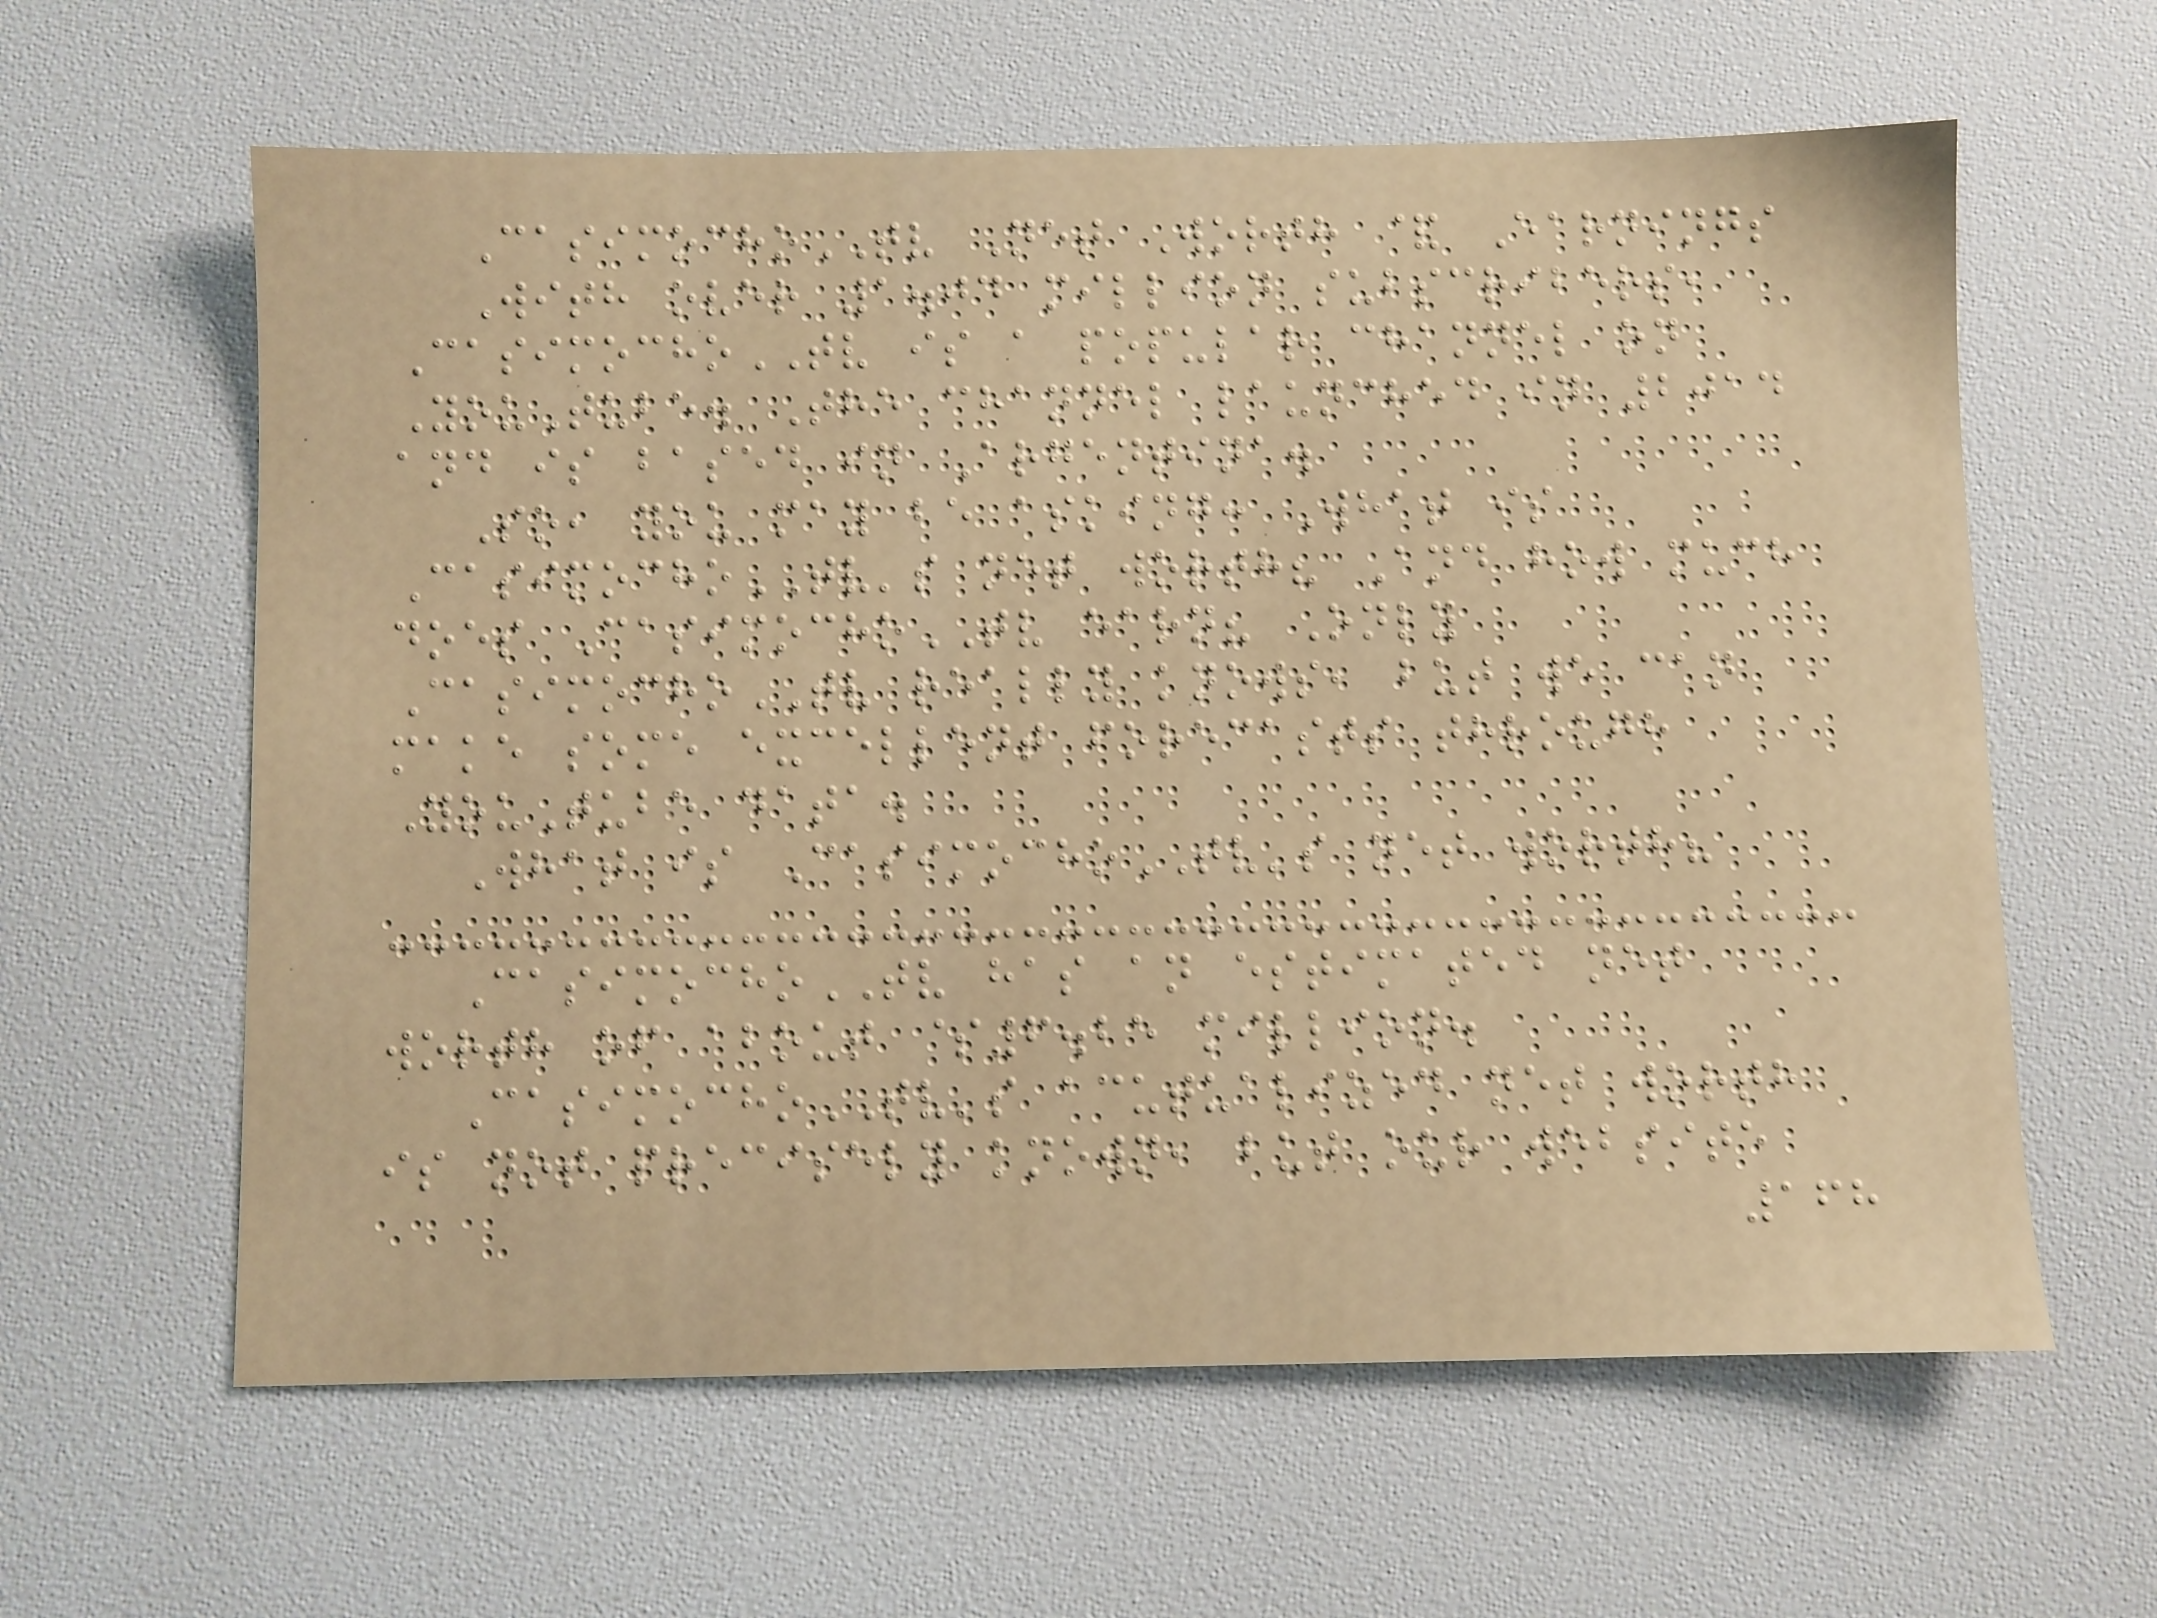CasimochoTV Net Worth & Earnings
With over 1.04 million subscribers,
CasimochoTV is a popular channel on
YouTube. The channel launched in 2014
and is based in Argentina.
So, you may be asking: What is
CasimochoTV's net worth? And how much
does CasimochoTV earn? Only
CasimochoTV really knows, but we can
make some excellent forecasts through
YouTube data.
What is CasimochoTV's net worth?
CasimochoTV has an estimated net
worth of about $6.25 million.
CasimochoTV's acutualized net worth
is not precisely known, but our website
168
